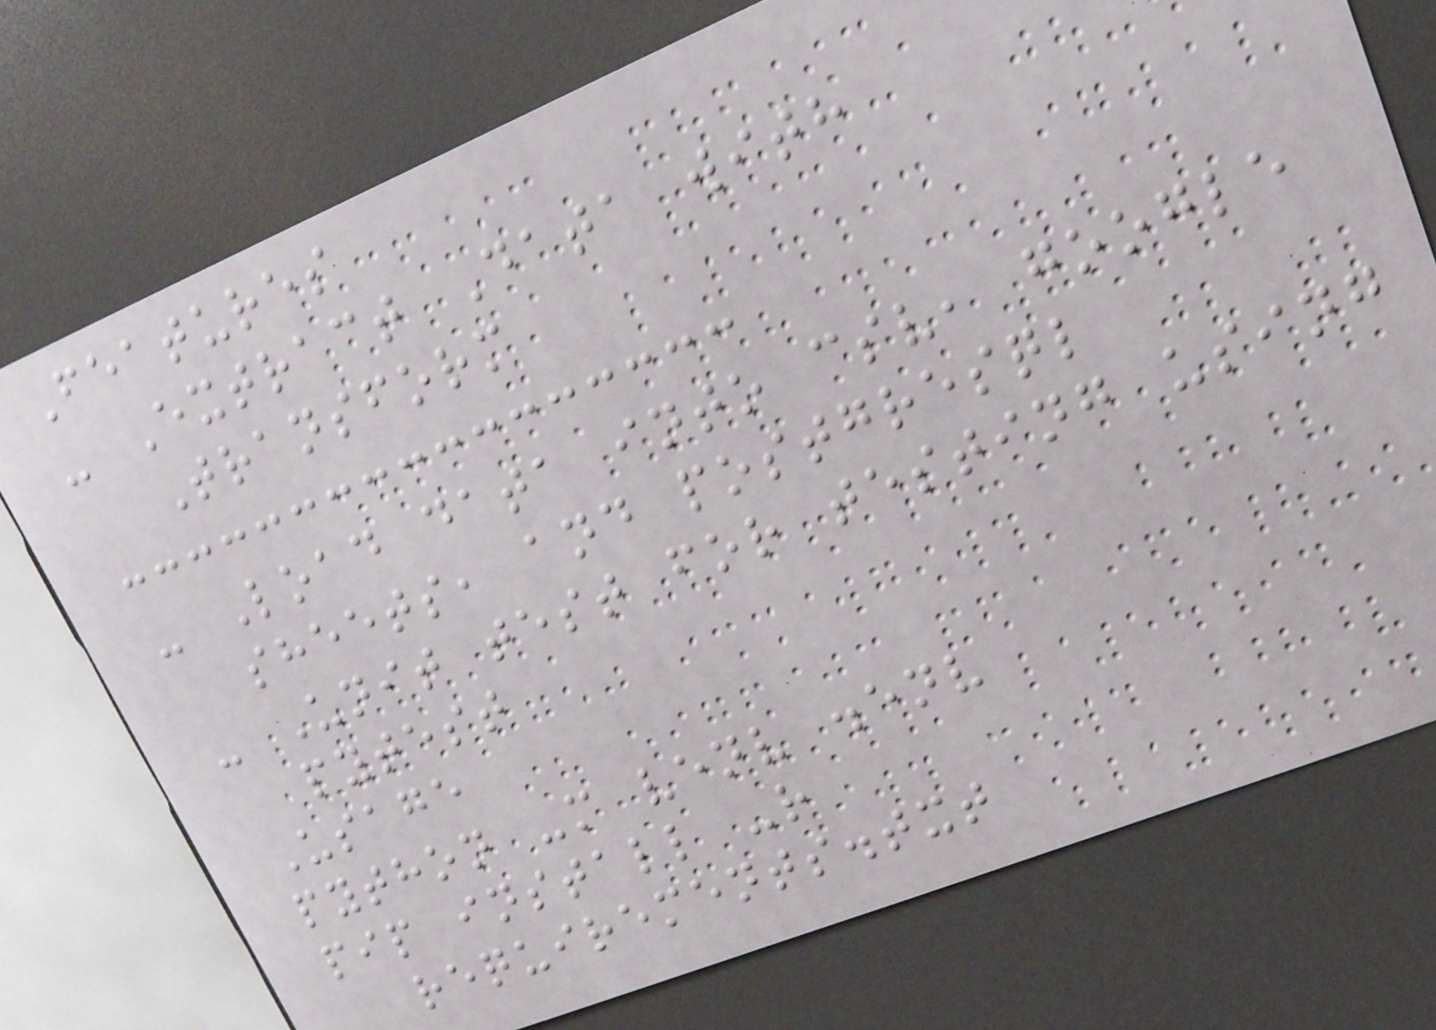Features
- Extract Data with
Transform
- Load data into csv, google
sheets, and postgresql
- Unit test for testing using
pytest
Usage
python -m venv .env
pip install -r
requirements.txt
